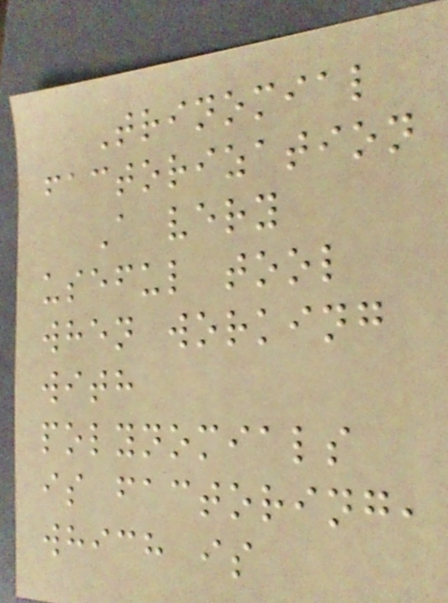Trinomial
factorization
A very
useful tool
when working
with
polynomials
is factoring,
which is
